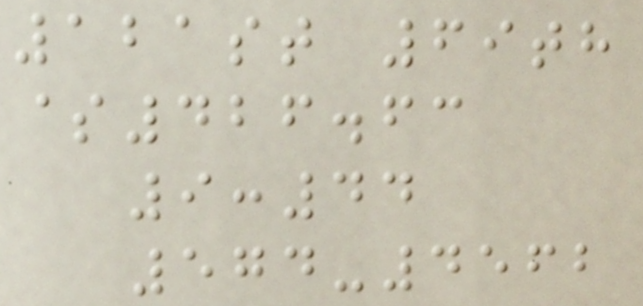121st 69th
$426.63
9:44
574-4562
